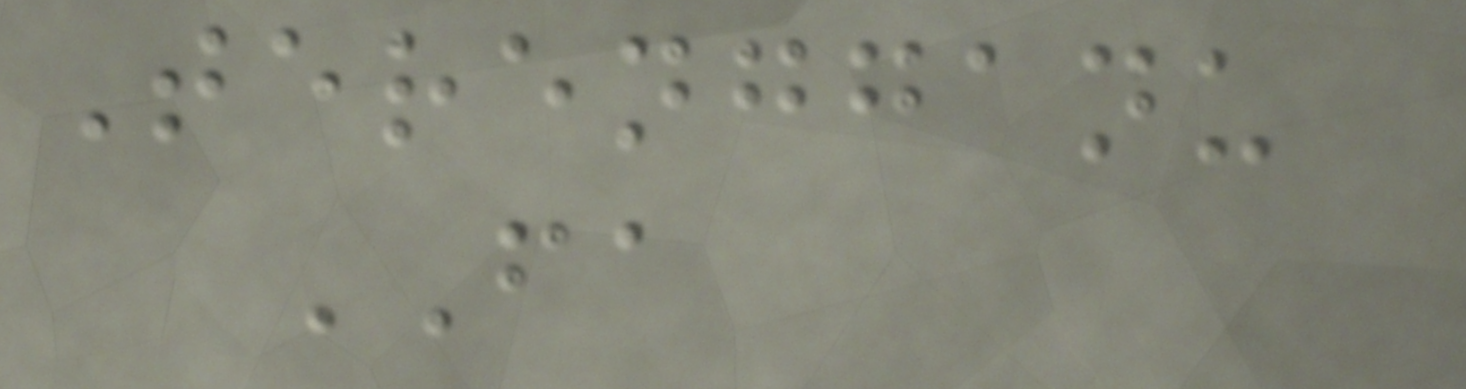Terengganu
FA
